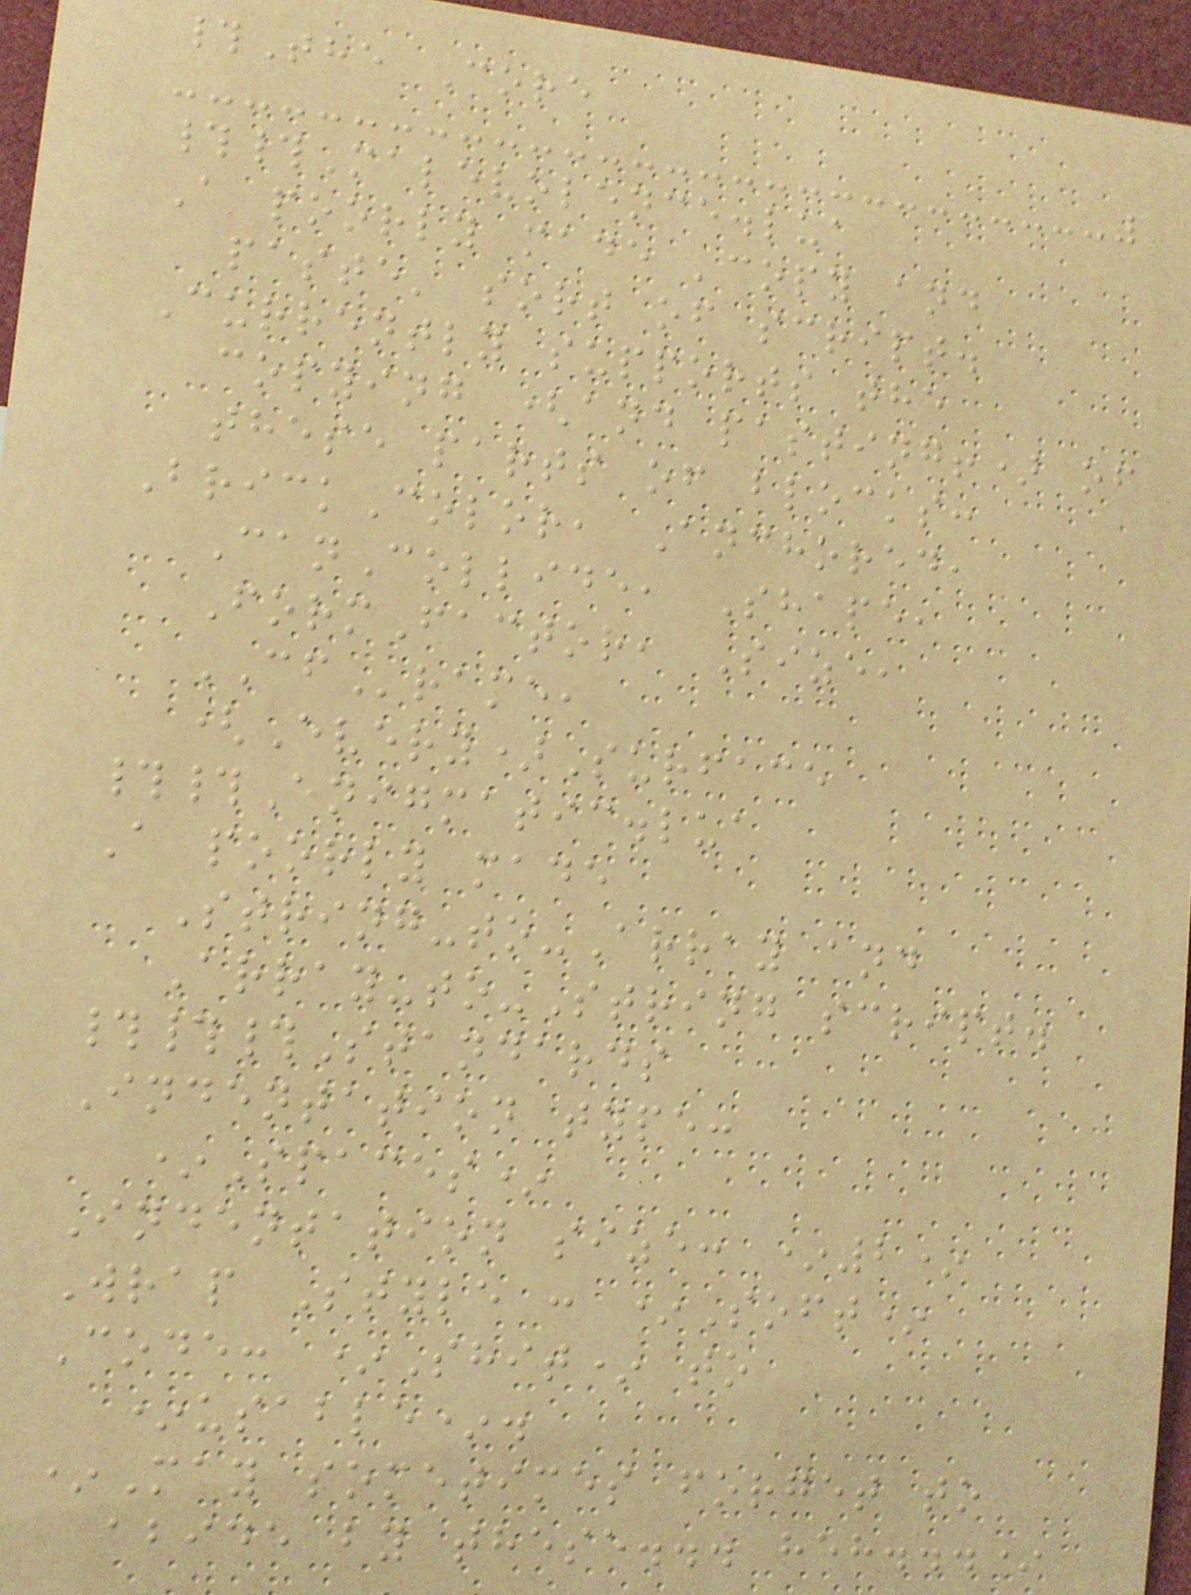#The Core
##Malevolence.lua
A poorly made 'copy and
paste' sort of script.
Currently supports the
copying (and pasting!) of
these parts of blocks:
BrickColor, Anchored,
CanCollide, Shape,
FormFactor, Size,
CFrame,
(Every)Surface
##Enigmatic.lua
A poorly made
String-to-Array and
Array-to-String script.
###Standards
Indentation type:
*Spaces*
Indentation size: *2*
Wrap Style : *Soft*
Code: *Shit* to
*usable*.
*May sometimes forget to
abide by these... heh...*
